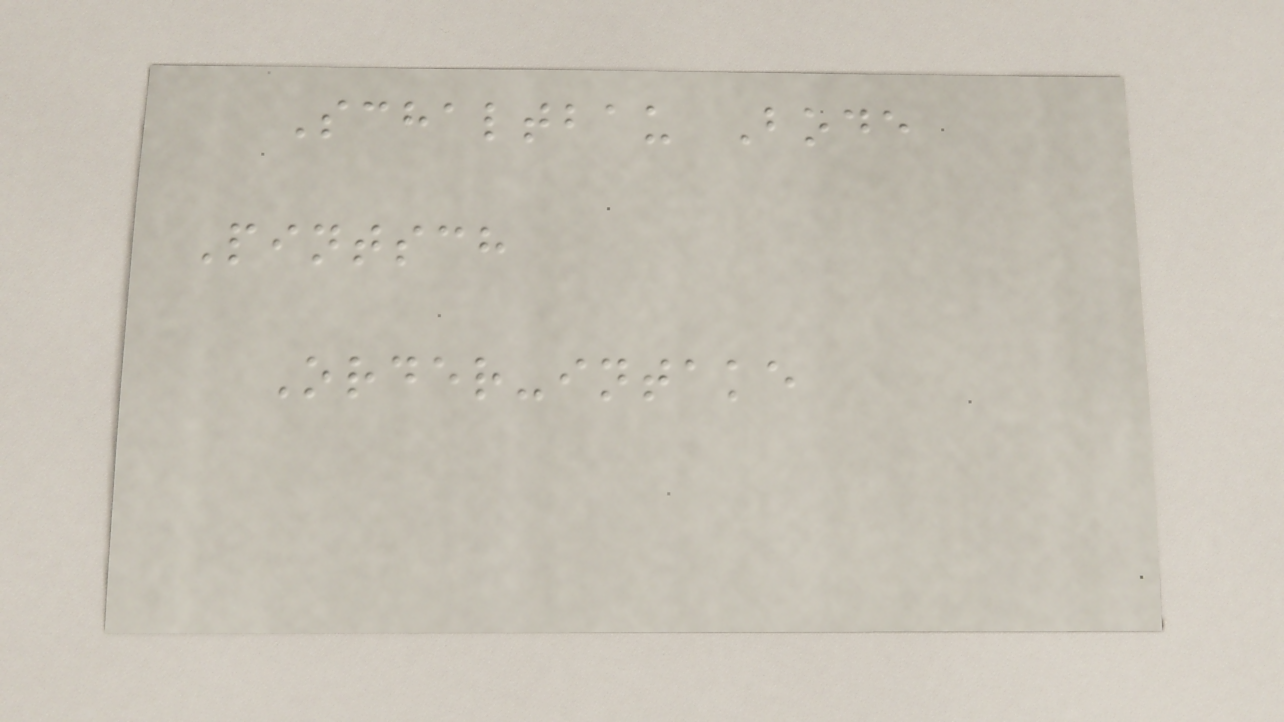Schaltbau Bode
Pintsch
Order-intake
